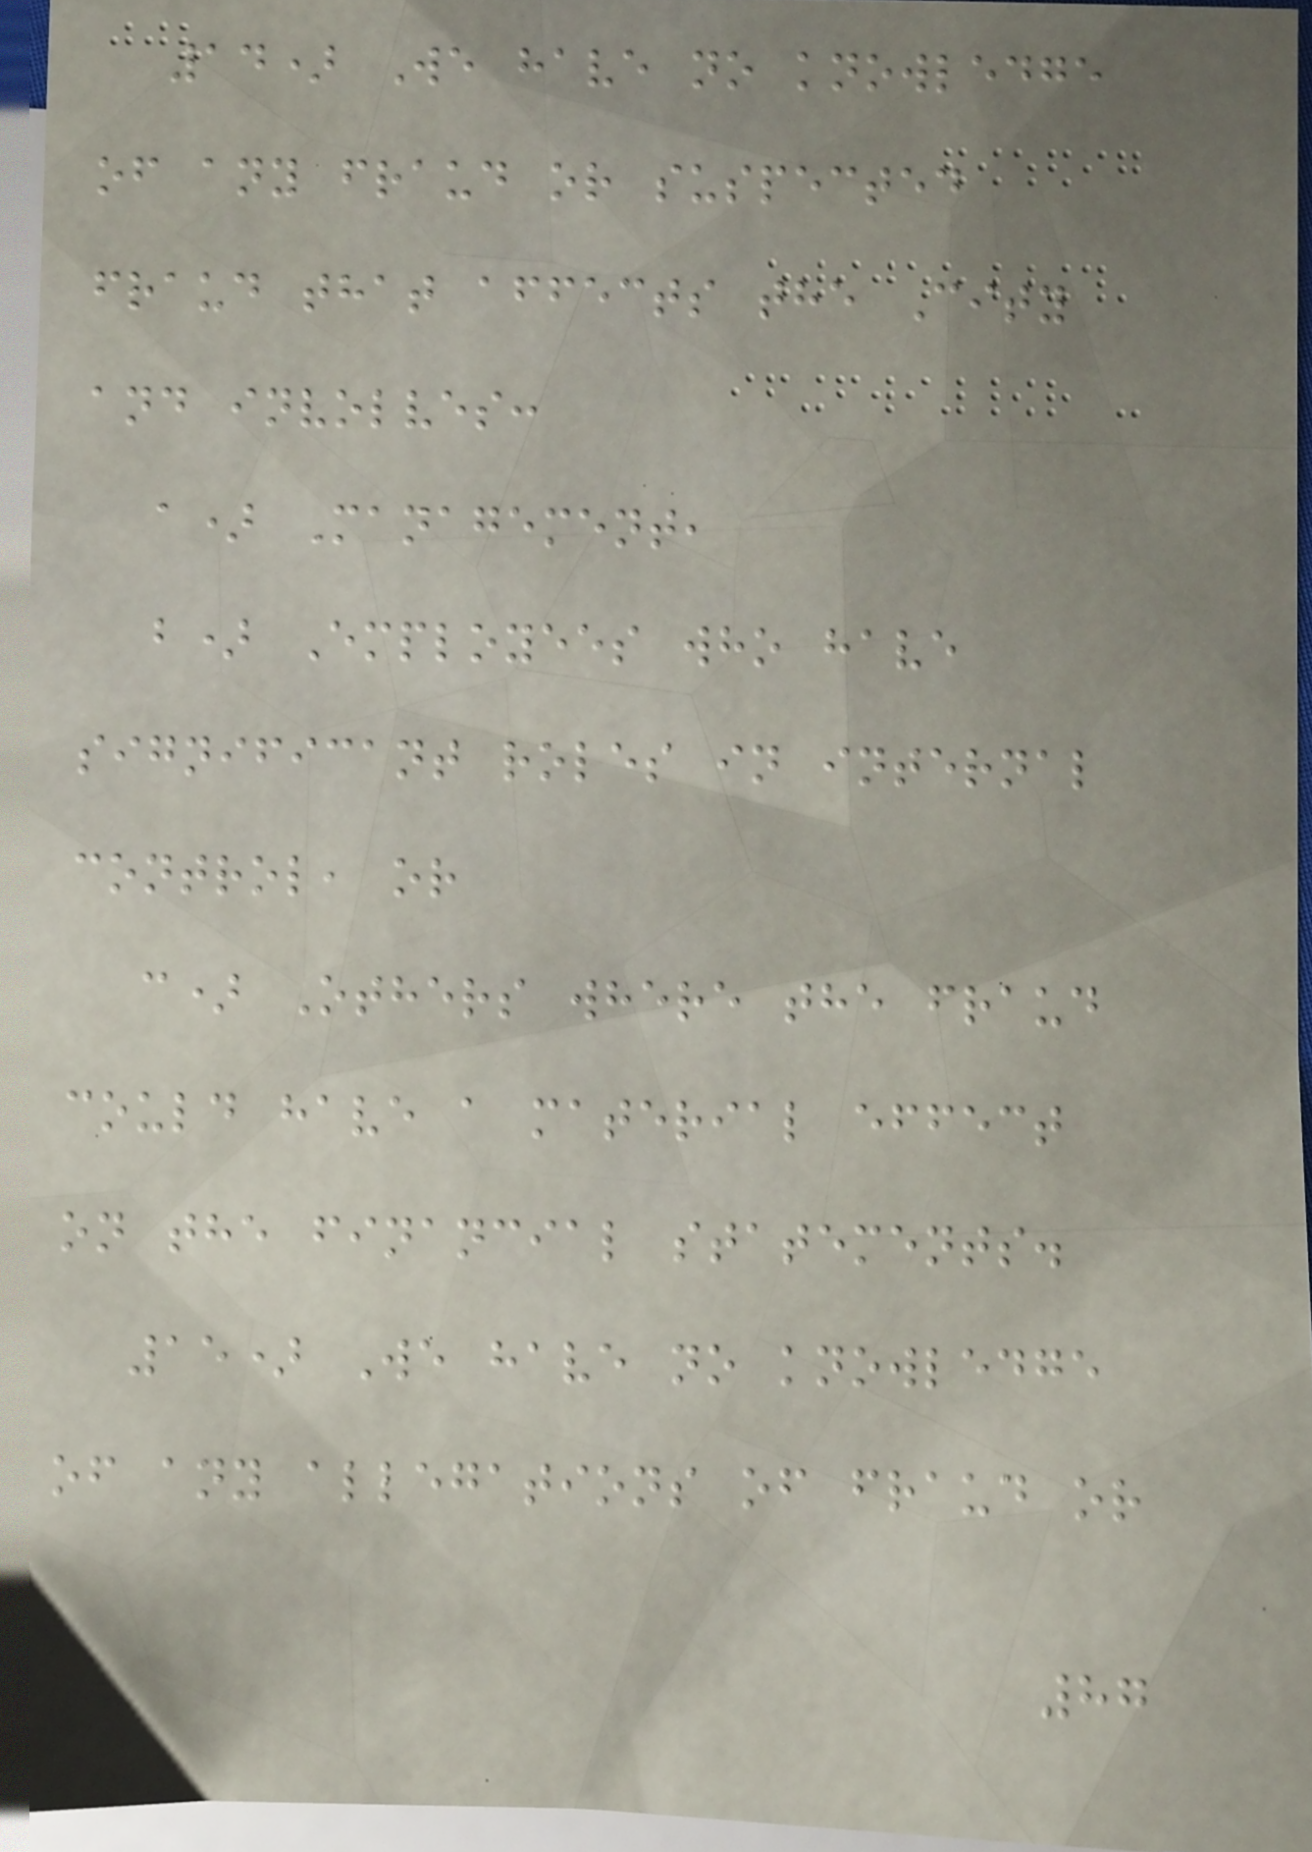14) We have no knowledge
of any fraud or suspected
fraud that affects the City
and involves:
a) Management,
b) Employees who have
significant roles in internal
control, or
c) Others where the fraud
could have a material effect
on the financial statements.
15) We have no knowledge
of any allegations of fraud or
87
